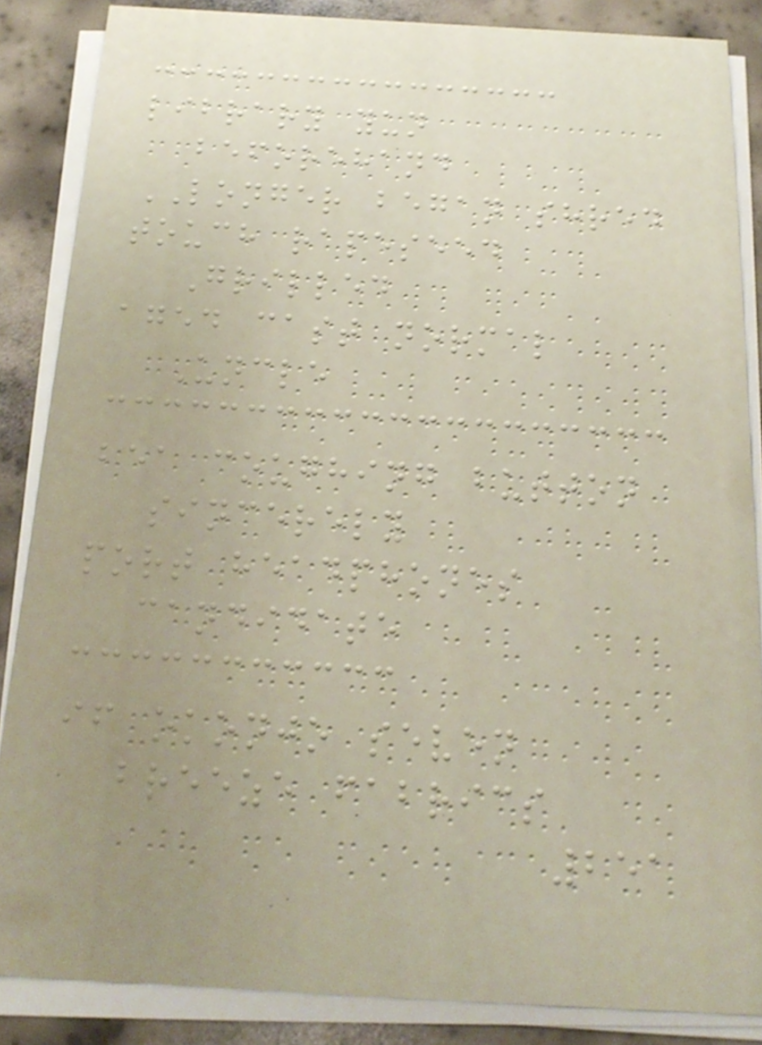library yun
beforehand
LONGER began shred
touch rapeseed
Grilled
aged cast normal
Uncle
bea coughing button
sincerely
port headphones
candidate
if okonjo seven
breeze fabrics
251
